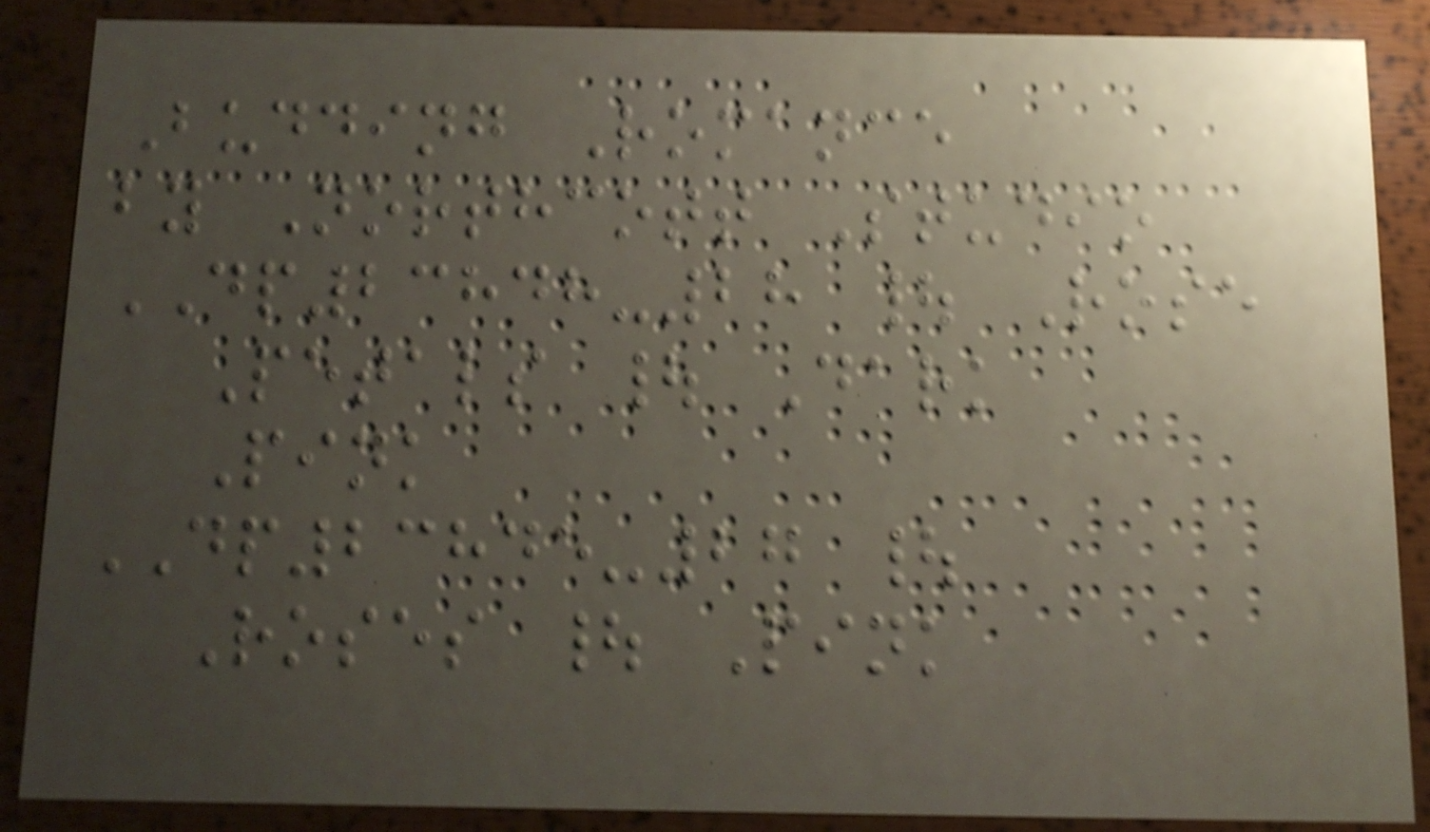Budding Romance
by Northcott Studio
DP23848-28 | Rose
Petals | Dark
Pink
DP23845-27 |
Roses | Pink
